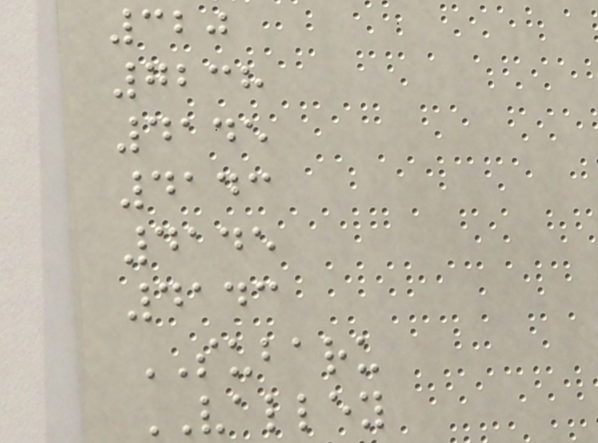320
7238
4145
4143
4145
4143
SUBARU
VALLEY
